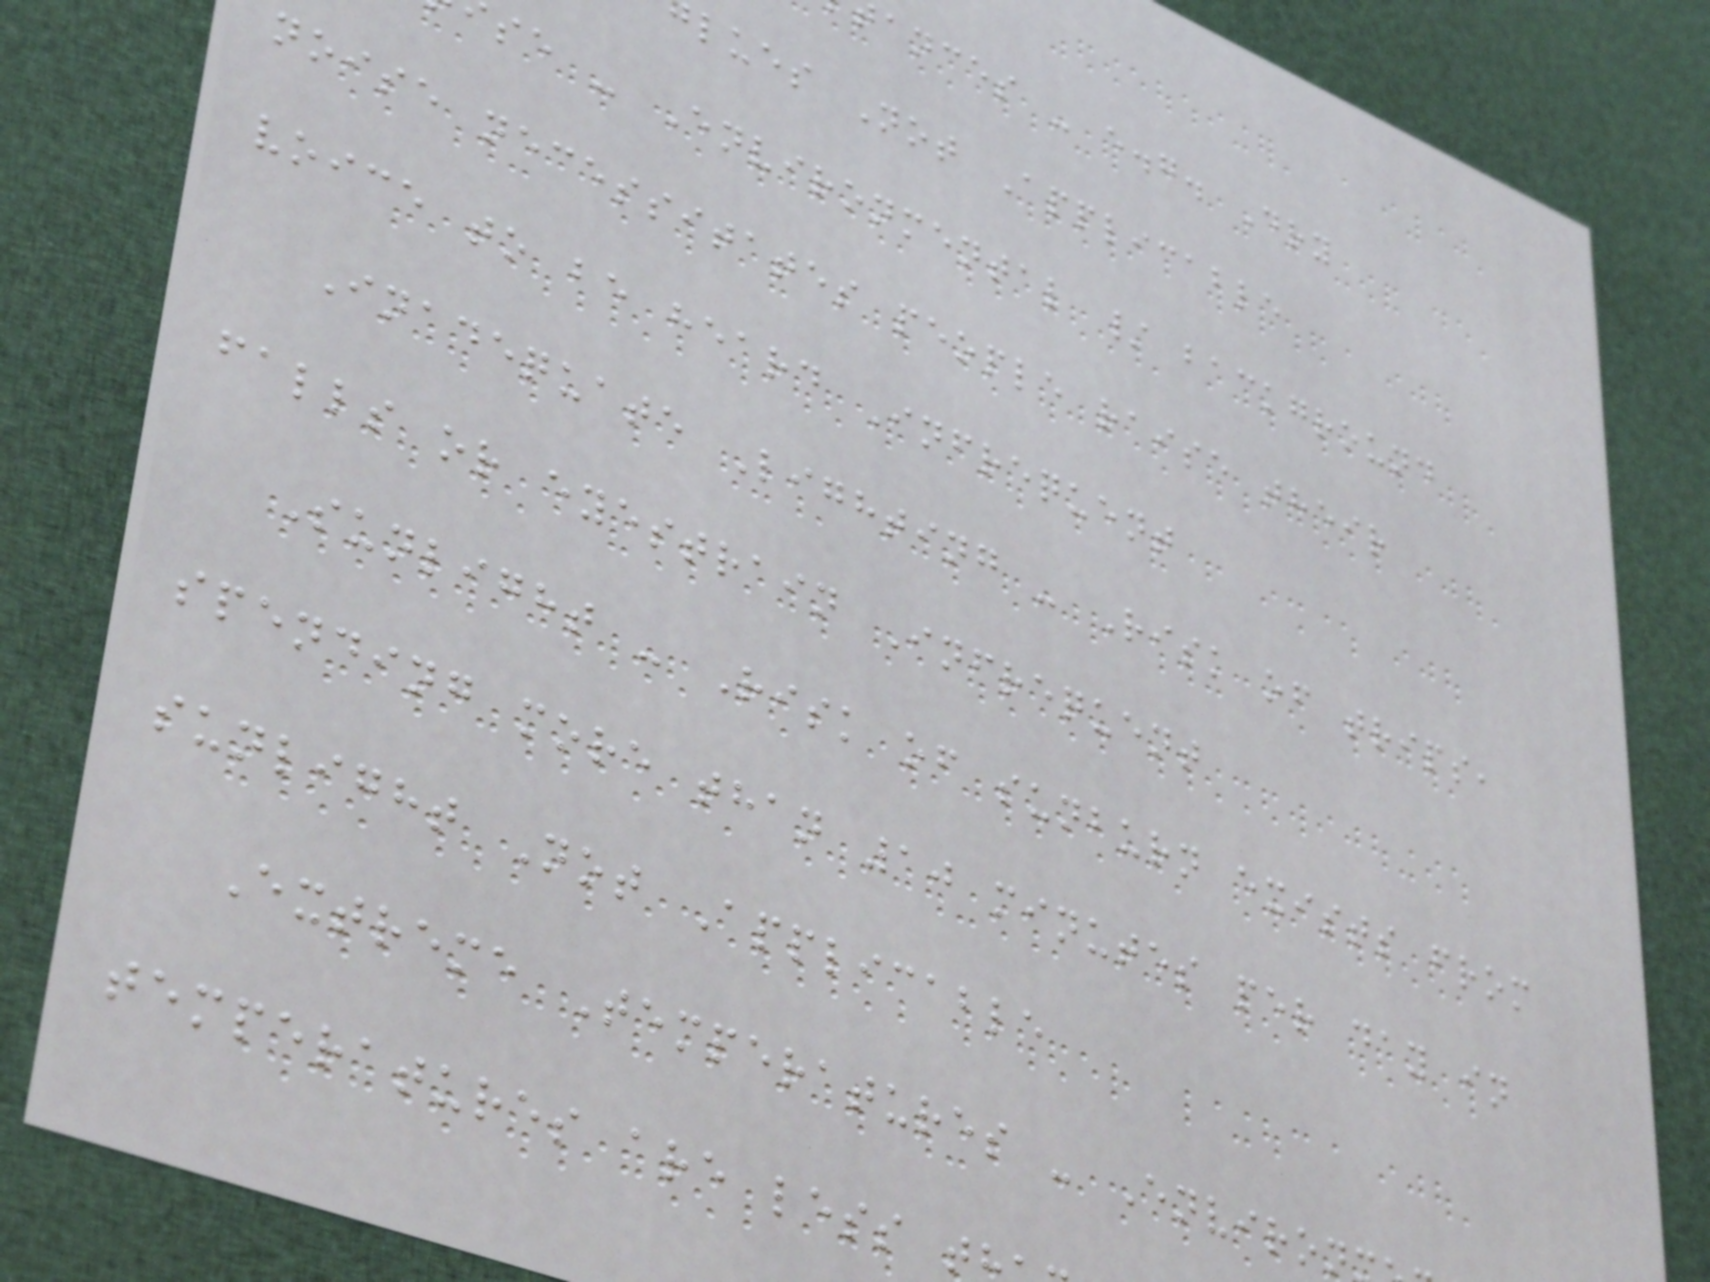ances - e.g. Dry
lues Not Applicable
se - Environmental / background
noise necessitates people raise their
voice to be heard Infrequent
Inadequate Lighting - Risk of trips,
falls or eyestrain Infrequent
Sunlight - Risk of sunburn exists from
spending more than 10 minutes per day in
sunlight Not Applicable
Extreme Temperatures - Environ
temperatures are less t
